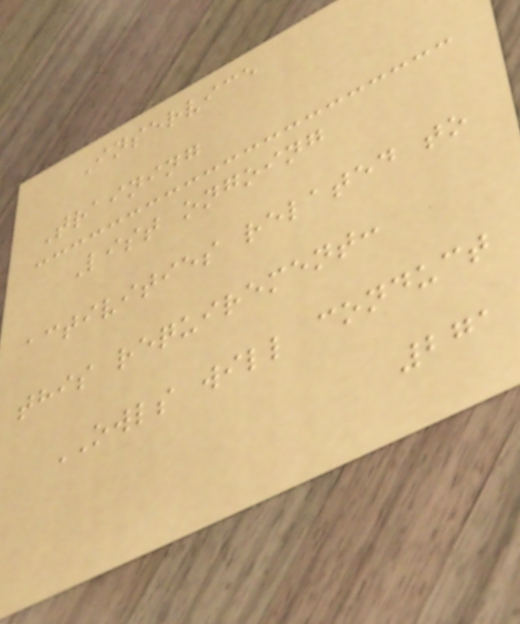Inservice
Training
List ongoing
activities related to
this requirement:
OWLS will conduct
271
